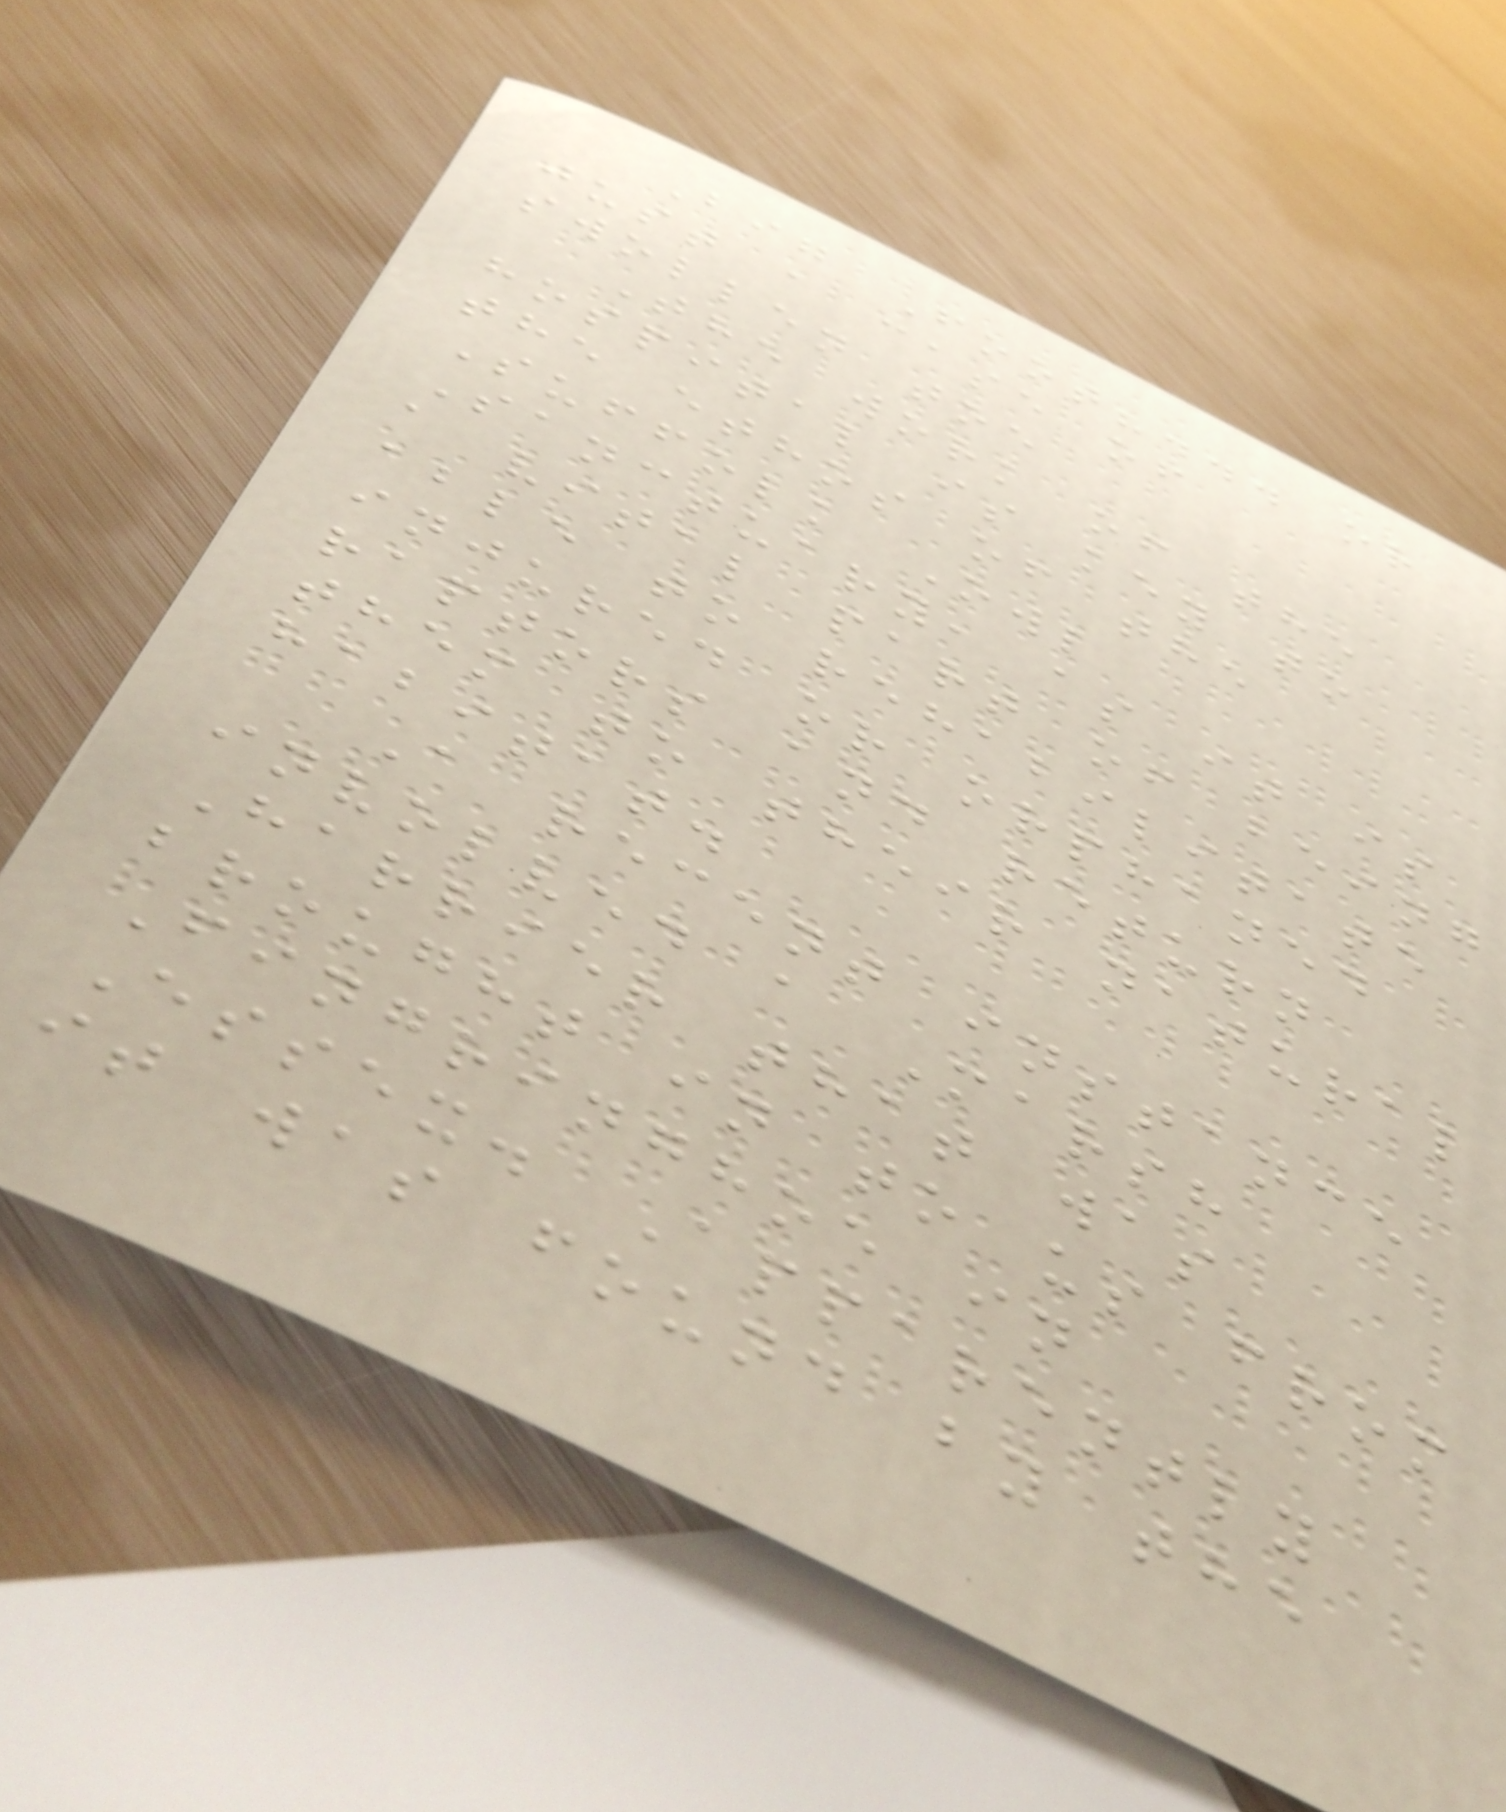Big Foot?... or
just a case of
swollen toe
The work of the
hospital is key to
the ethos of the
Suffolk Owl
Sanctuary, as it is
a vital part of being
able to rehabilitate
injured or orphaned
raptors and return
them to their natural
habitat.
A recent instance
involved a Marsh
Harrier that was
brought in to us from
Fingringhoe in
Essex. Apparently
it was found by the
